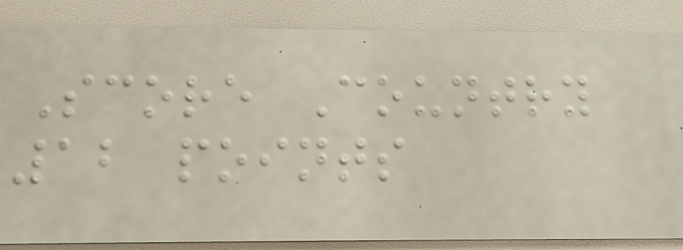Score Country
12 points
